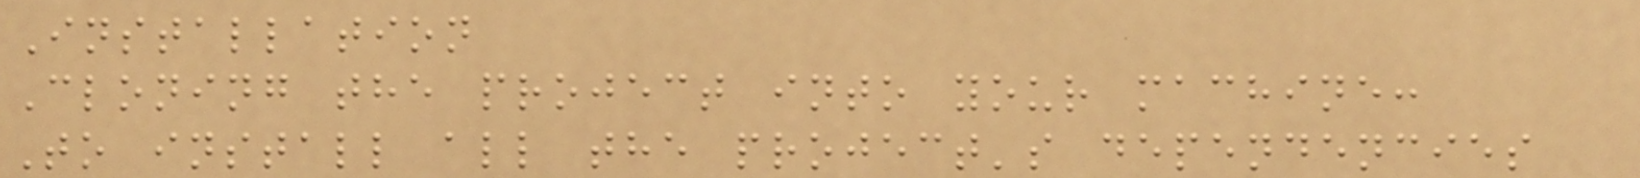Installation
Cloning the project into your machine:
To install all the project's dependencies
